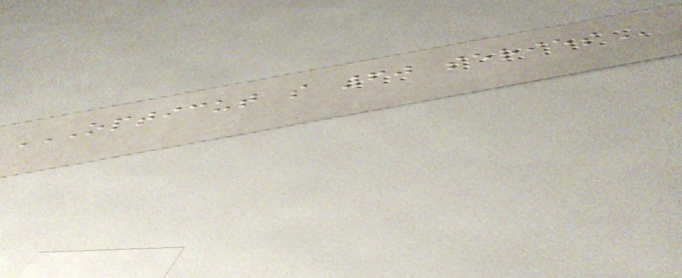OPTICUT S 60 SERIES
